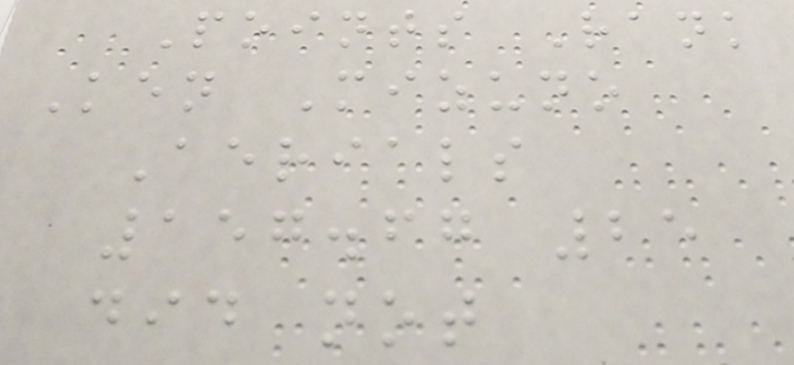Points Rank
Ken Mizuno
Aerials
157.67 25
did not
